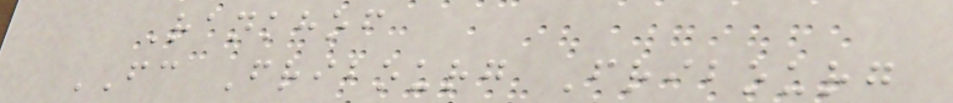Rankhof
FC Fribourg Fribourg
